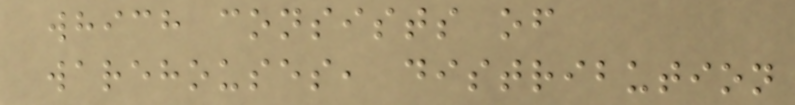which consists of
warehouses, distribution
